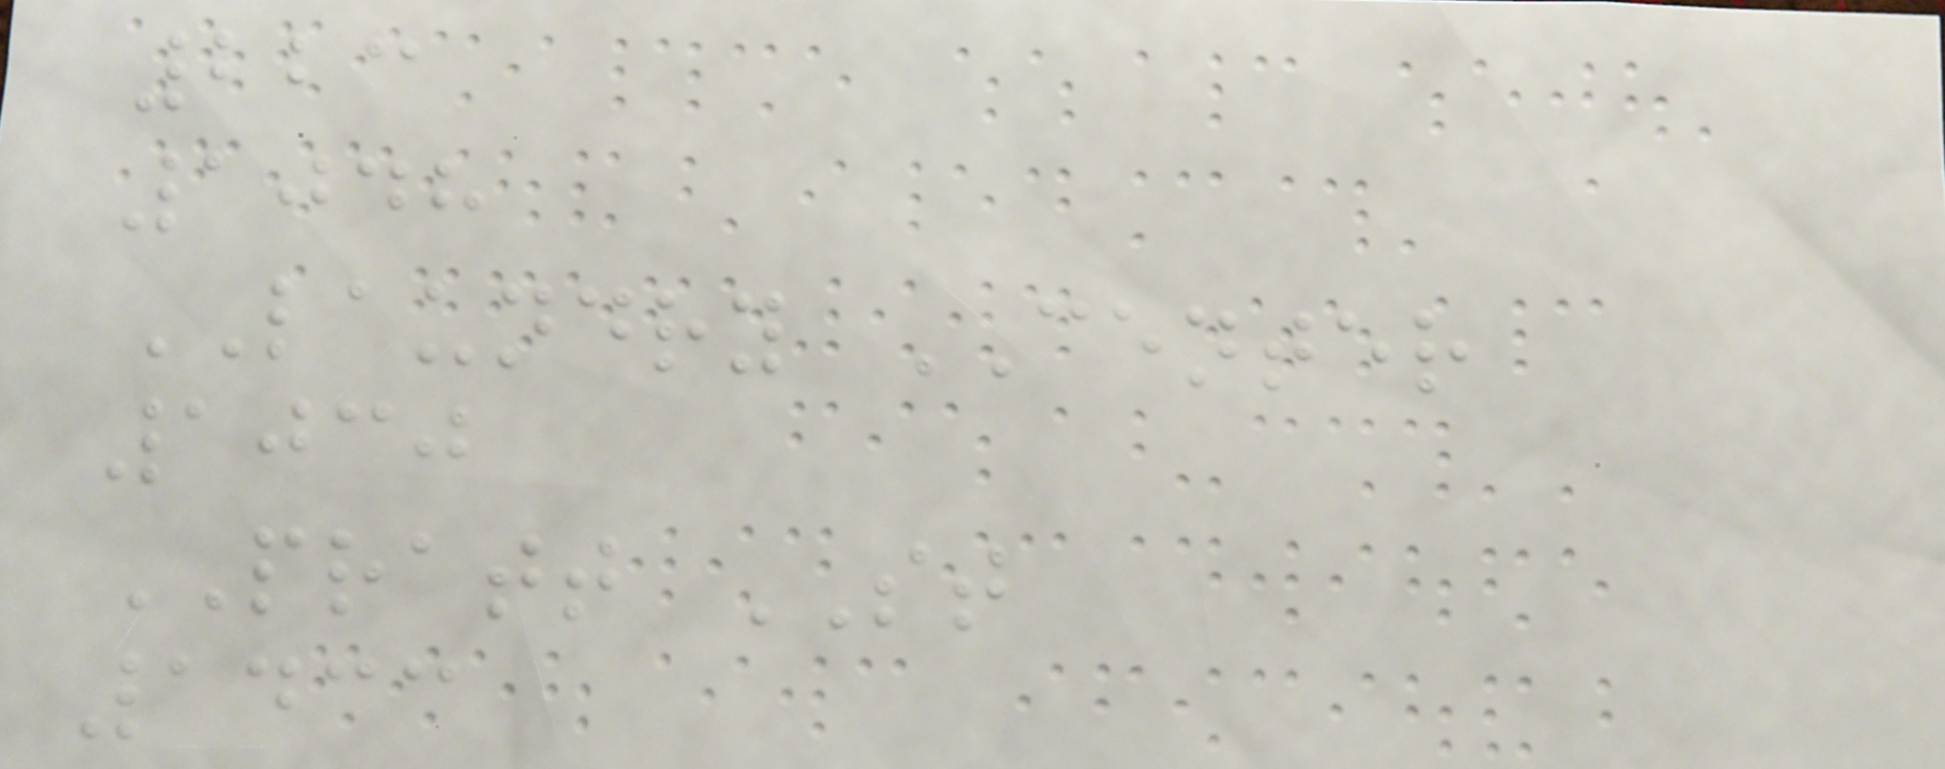223
1048
LAUNDRY CENTER
1030
PRATT ST
1433
